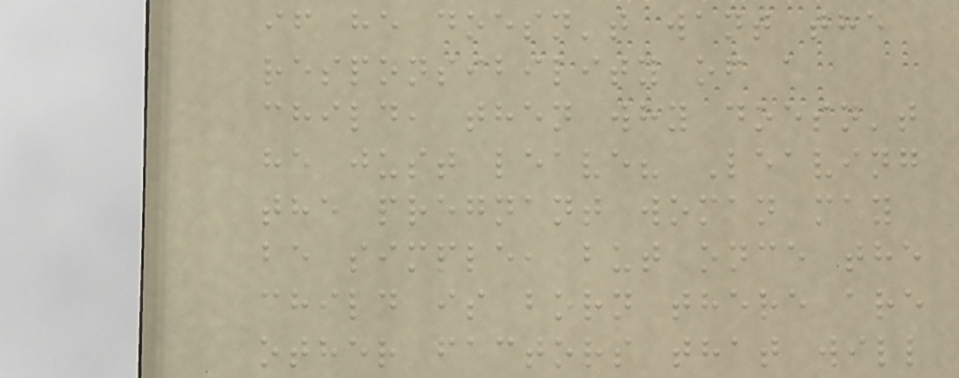if he doesn't want the
responsibility of a
child, then why doesn't
he just leave? Leaving
the pregnant woman may
be simple, but once the
child is born there are
other factors that will
